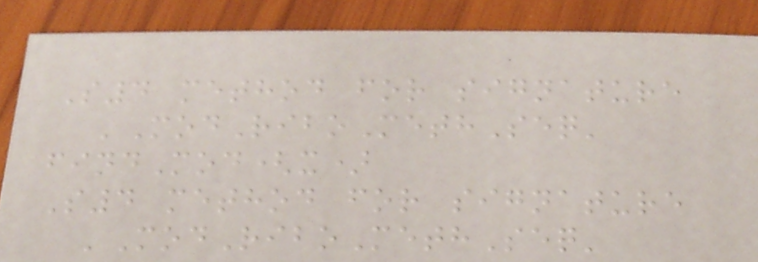S4 method for signature
'ModRiboMethSeq'
findMod(x)
S4 method for signature
'ModRiboMethSeq'
